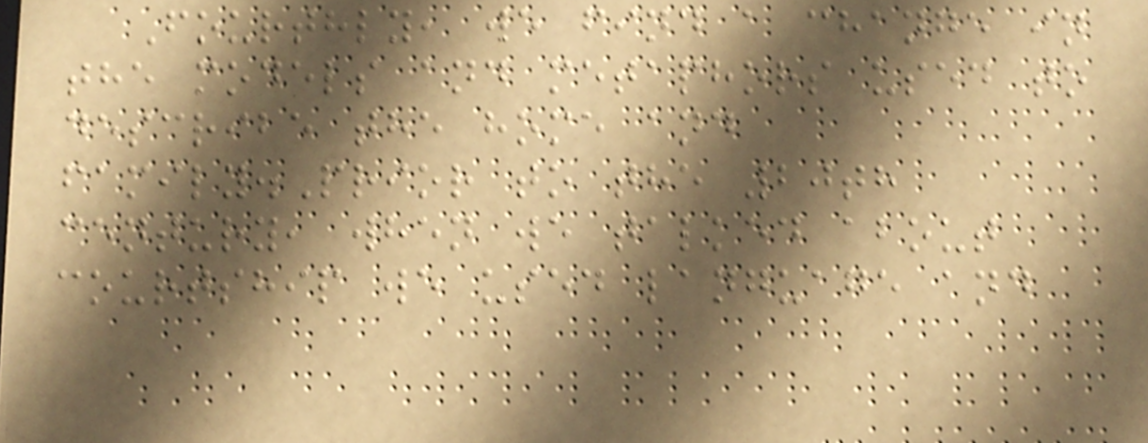Fourthly, we find a change in
the models and metaphors used to
describe the home and
family.Prior to the 20th
century, when we talked about
courtship we used language and
